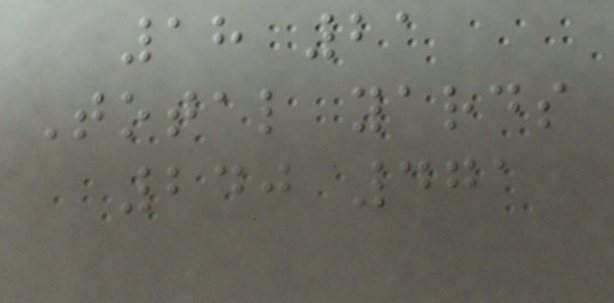18 21
Total yards
240 471
